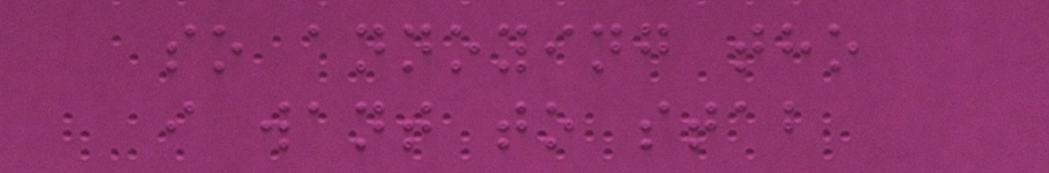so annoying tho
i want to stab
